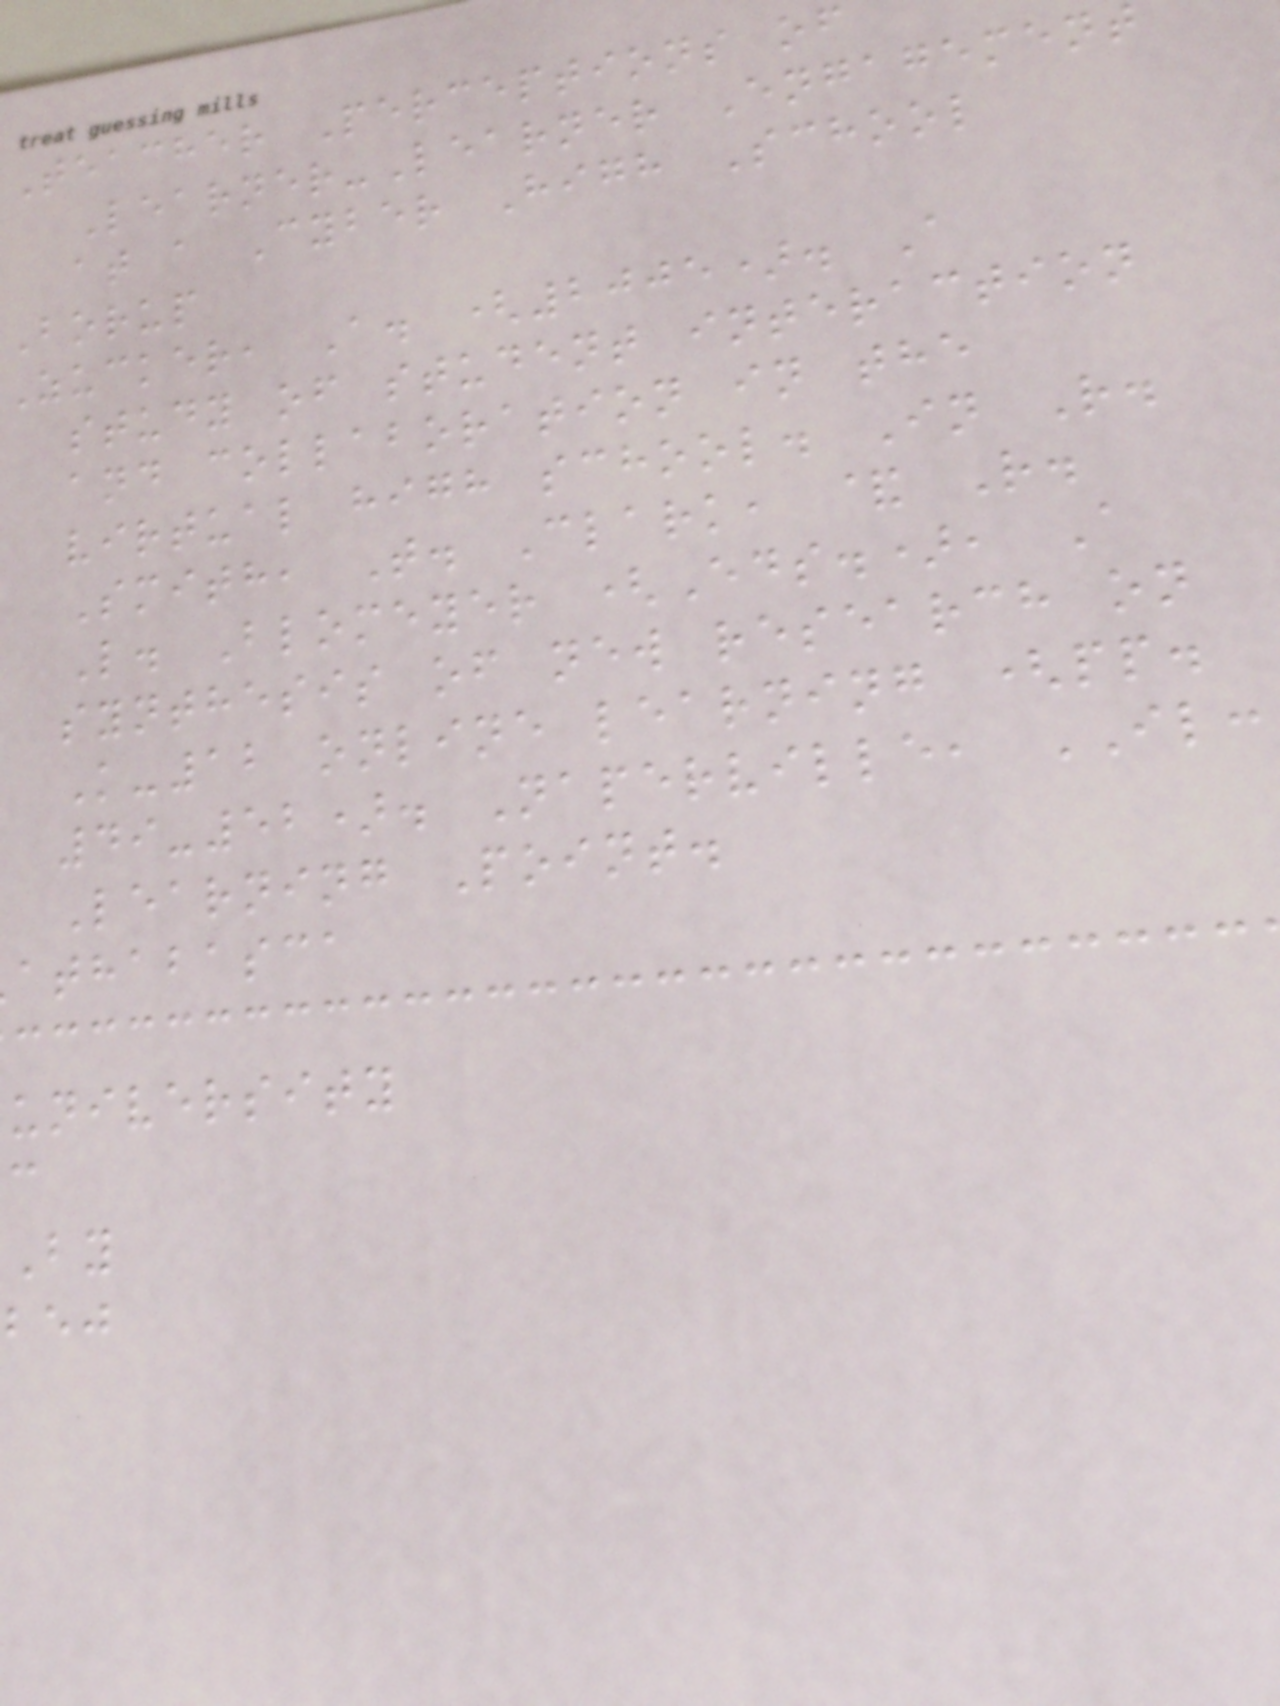Teacher Perceptions of
Learner-Learner Engagement
at a Cyber High School
Borup
Zucker, A. (2005). A
study of student interaction
and collaboration in the
virtual high school. In R.
Smith, T. Clark, & R.
L. Blomeyer (Eds.), A
synthesis of new research on
K-12 online learning (pp.
49-52). Naperville, IL:
Learning Point.
athabasca
university
